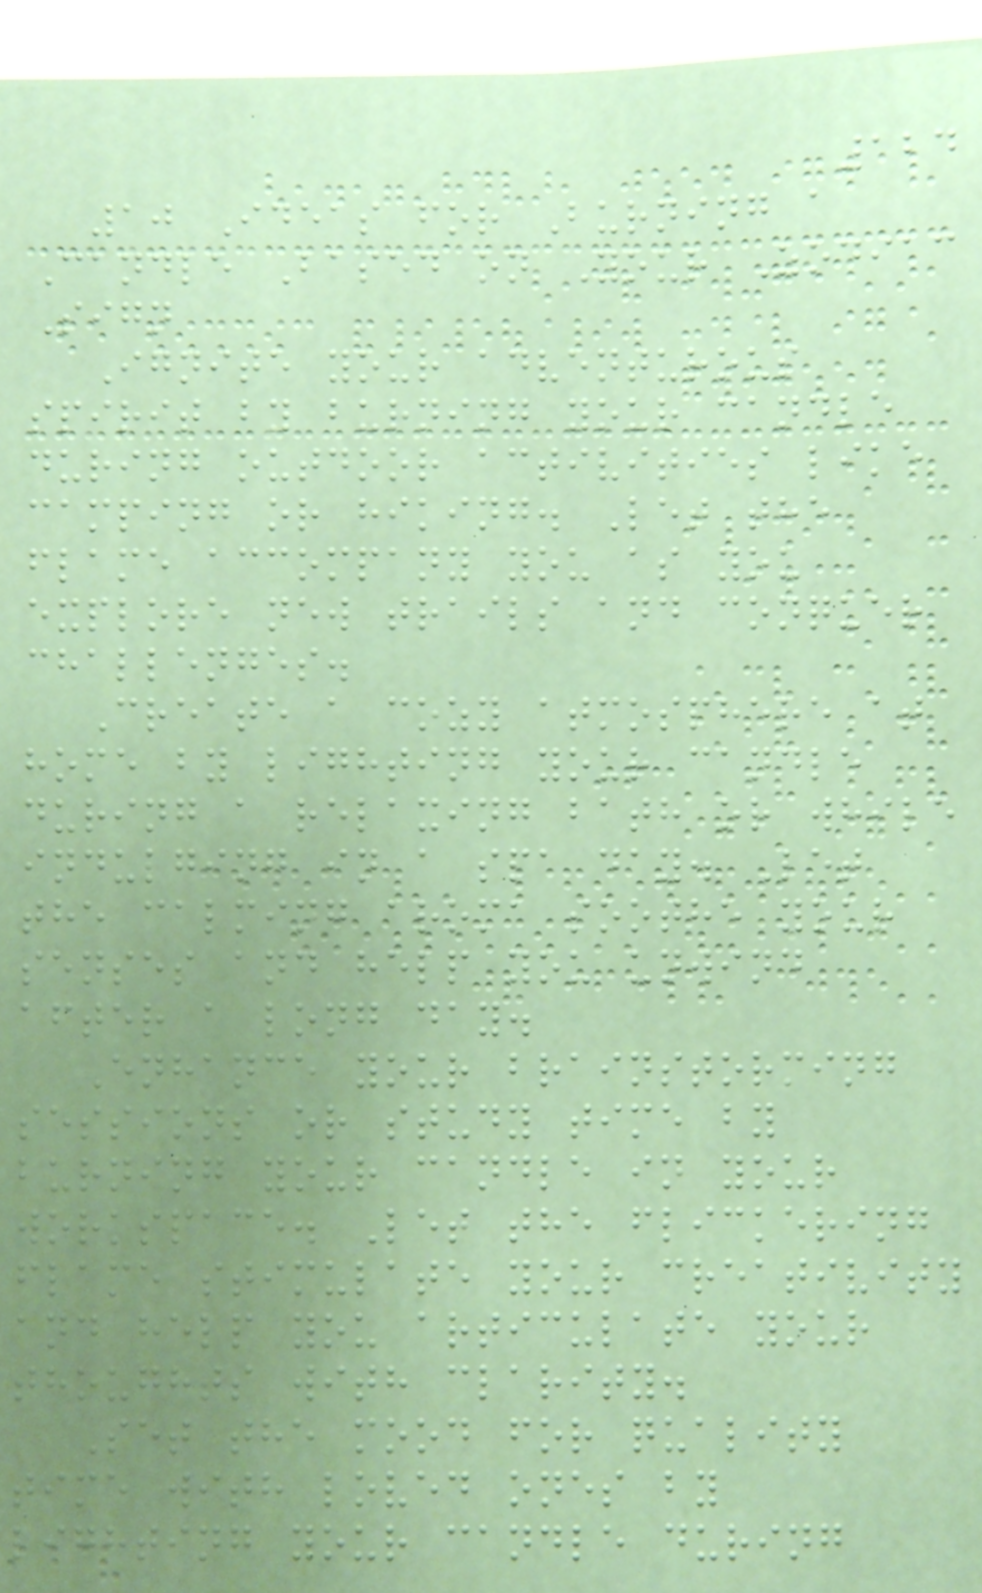124
10 Ideas for Burning a
Candle Based on Your Zodiac
Sign
Ignite your adventurous
spirit by burning your candle
during outdoor activities like
camping or hiking. Let the
flame accompany you as you
explore new trails and conquer
challenges.
Create a cozy atmosphere at
home by lighting your candle
during a relaxing bath or while
indulging in a spa day. Let
the calming aroma soothe your
senses and help you unwind
after a long day.
Enhance your brainstorming
sessions or study time by
burning your candle in your
workspace. Let the flickering
flame stimulate your creativity
and help you articulate your
thoughts with clarity.
Set the mood for quality
time with loved ones by
lighting your candle during
